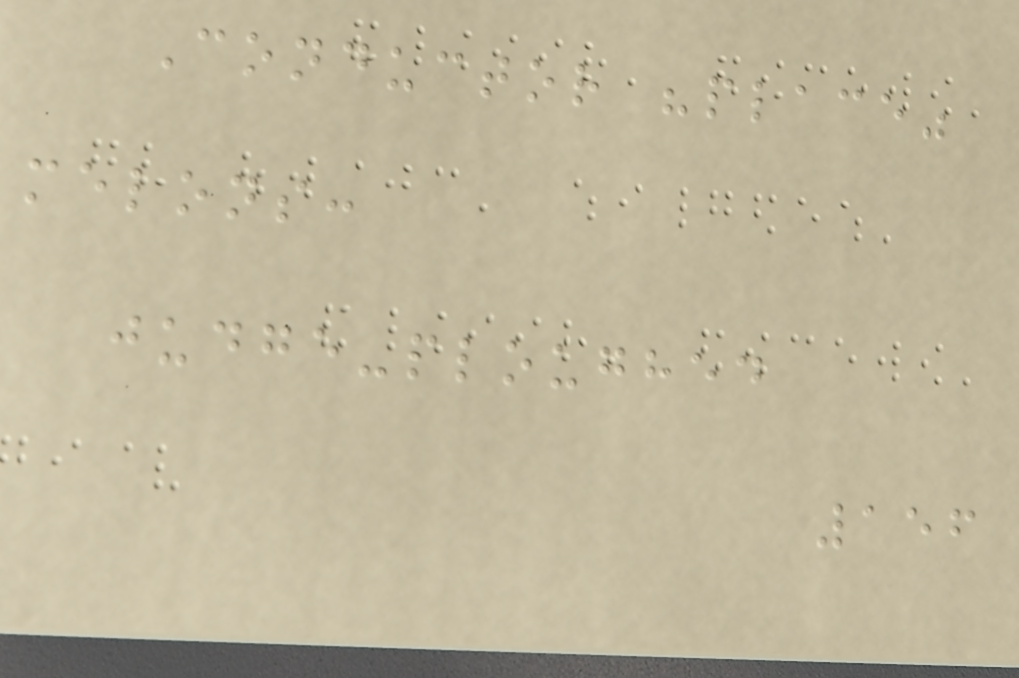Conductor "place"
melons:
judge-ploughed
156
